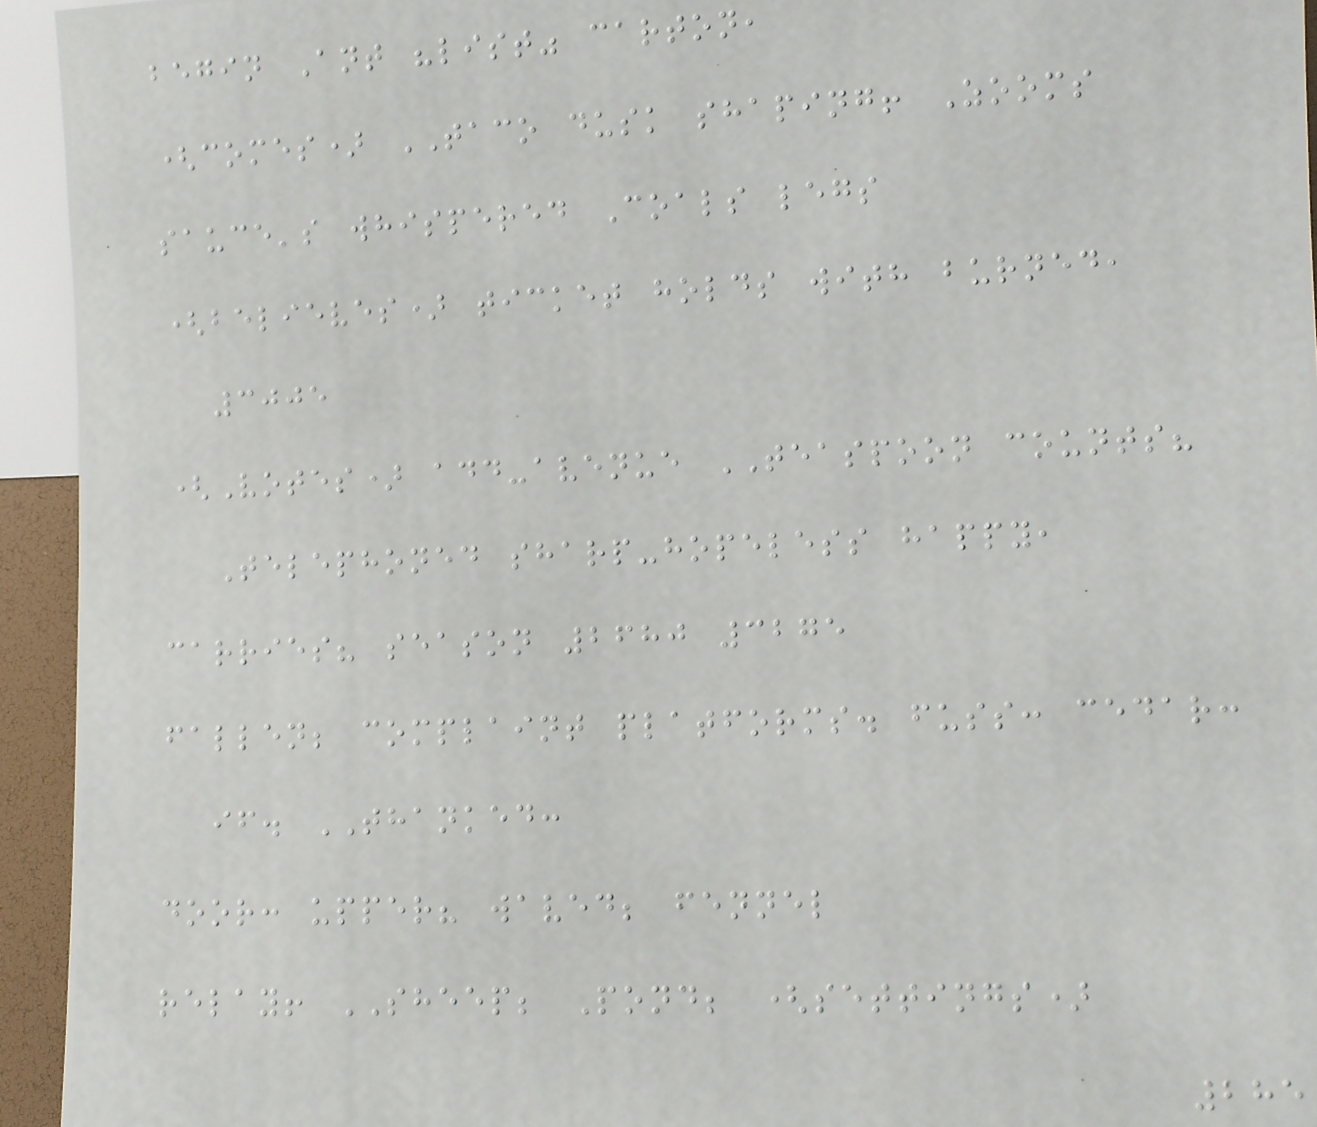begin Ant "list" carton,
(comes) TACO dusk shaping! Zooms
sauce's whispered Coals legs
(believes) ticket holds with burned,
3005
(Votes) add-avenue TEASPOON counts?
Telephoned sharp-hopeless happy,
carries? season 2680 3275
fallen; complaint platforms. fuss: cedar:
if. THANKED:
door: upper? waved; fennel
relay! SHEEP; Pond; (settings)
285
